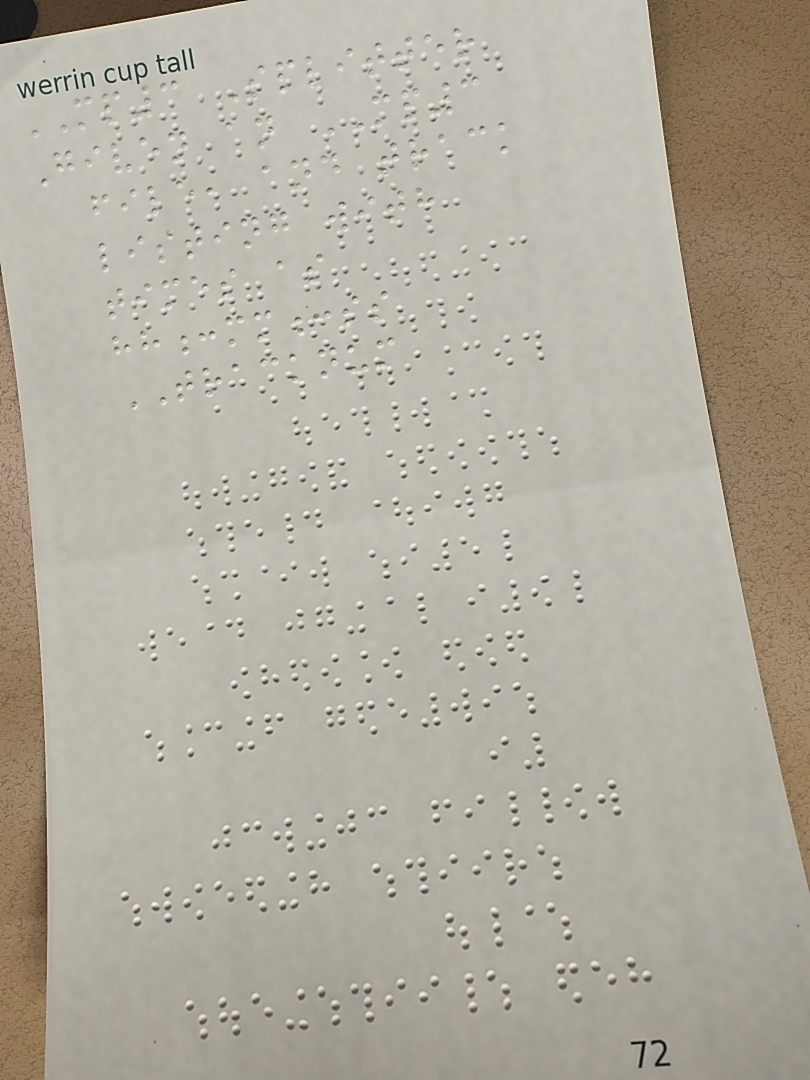MP3 Splitter
Given an MP3
file, and track
listing with
times as
hh:mm:ss
TRACKNUM
